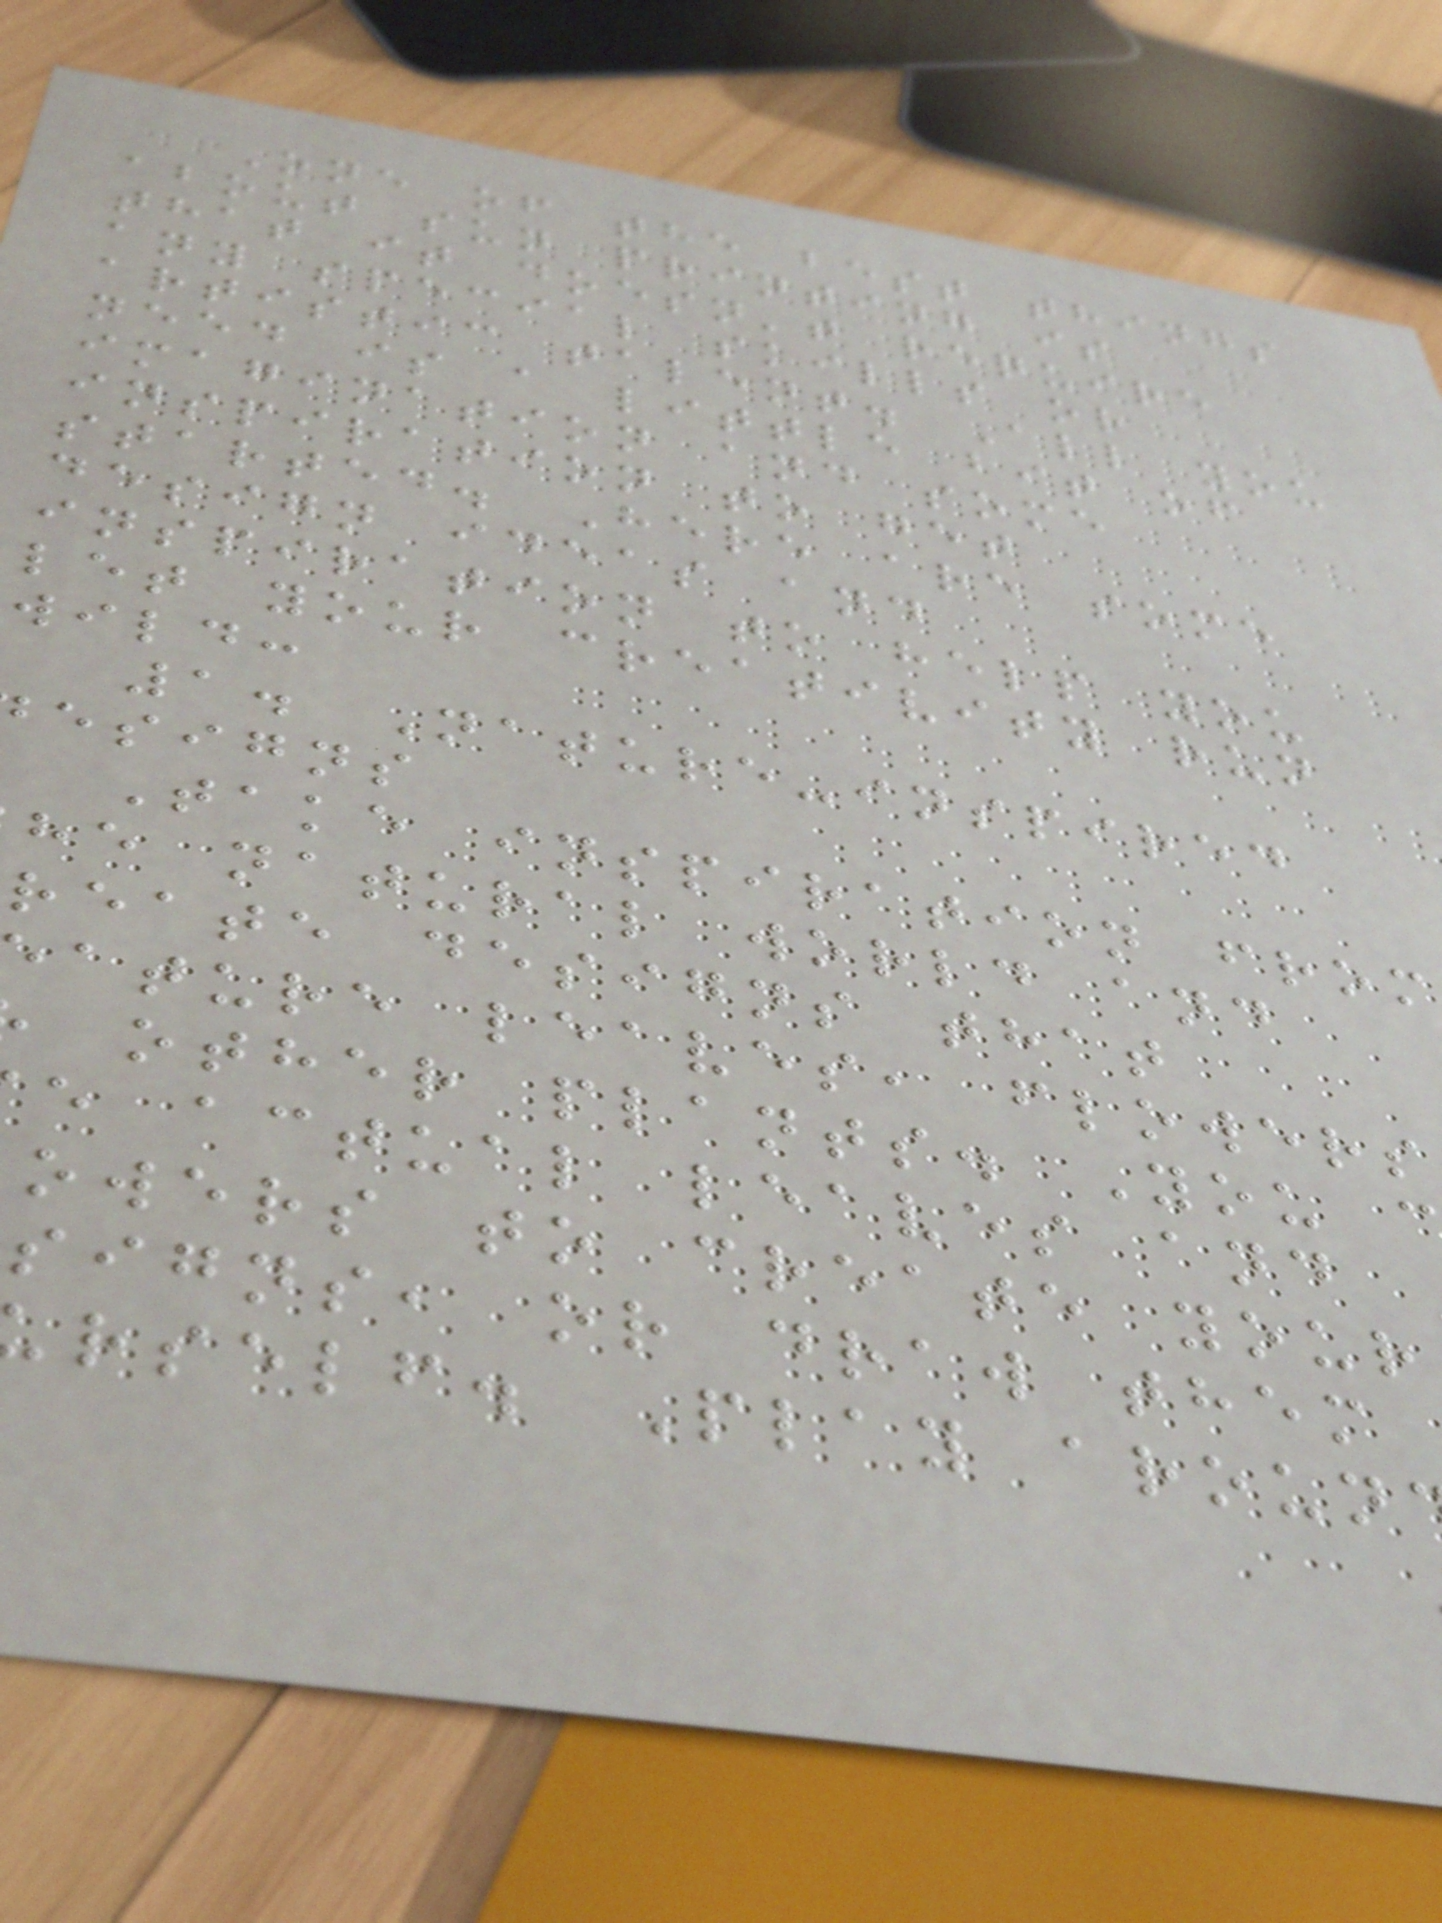One of the best things
about sun printing is
that it doesn't require
any special skills or
artistic talent. All you
need is a little bit of
imagination and some
inspiration to get
started. Here are some
design ideas and
inspiration to help you
let your creativity run
wild:
1. Nature-inspired
esigns
Take inspiration from
he natural world and
reate designs that
ature leaves, flowers
other plants. You
e actual leaves and
owers to create your
signs, or draw them
rself. Play aroun
